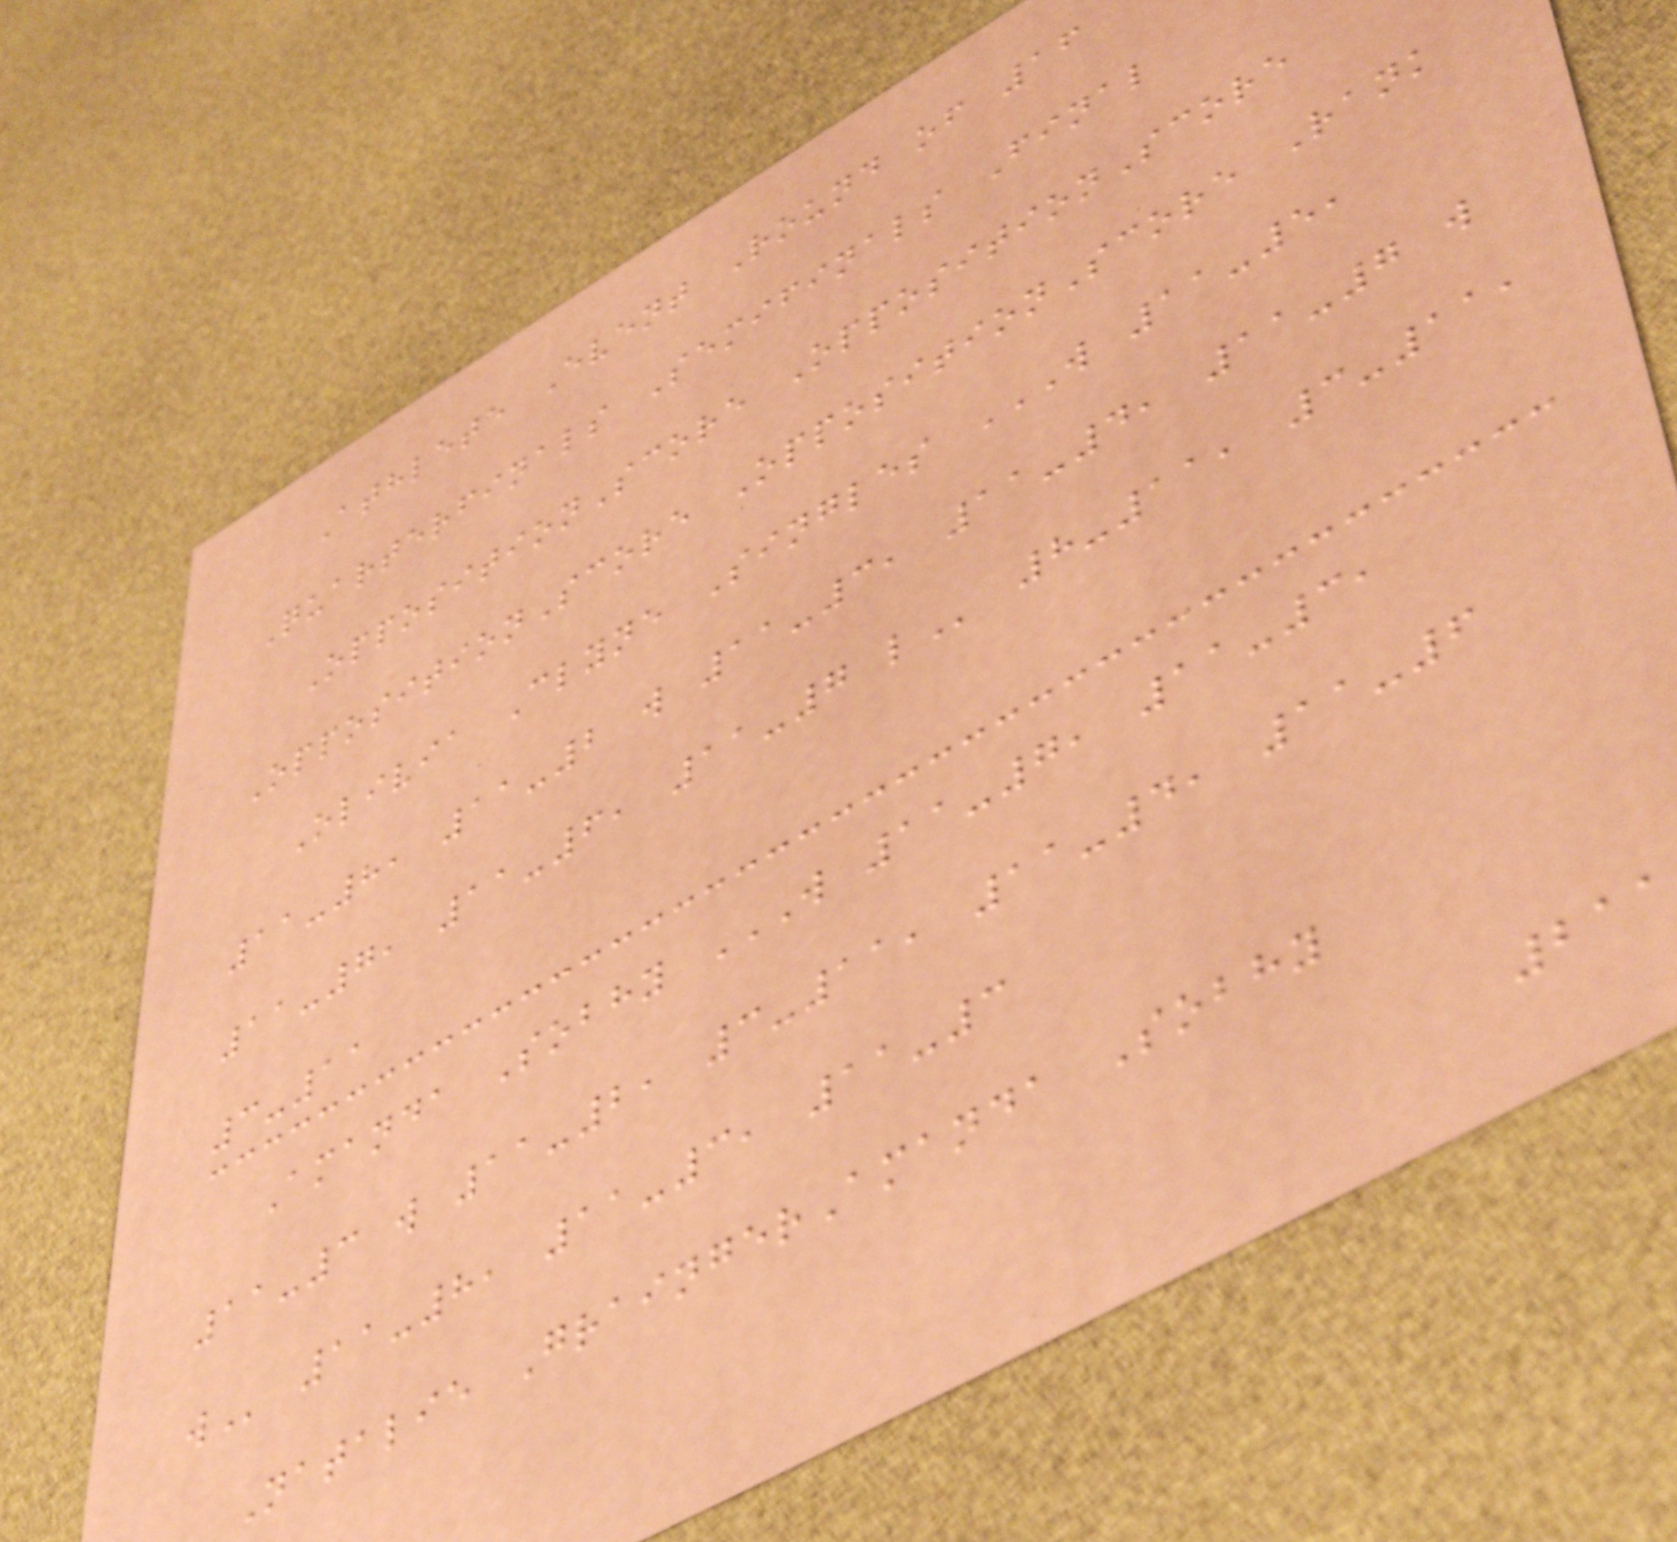Athlete Event Round of 16
Quarterfinals Semifinals Final
OppositionScore OppositionScore
OppositionScore OppositionScore Rank
Olivia Clyne Singles W 11-5,
11-8, 11-2 W 11-3, 11-4, 11-7 W
11-7, 11-6, 11-7 L 8-11, 3-11,
3-11
Amanda Sobhy W 11-7, 11-3,
11-3 W 11-2, 3-11, 11-4, 11-6
W 11-8, 11-3, 11-3
Natalie GraingerAmanda Sobhy
211
